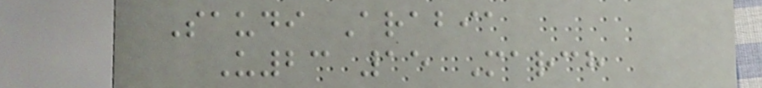Saudi Arabia
U23 15 March
